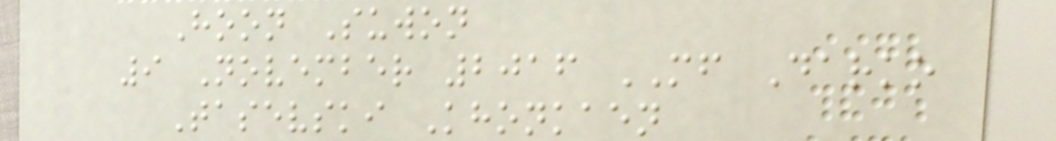Hoon Suwon
9 November 2016 MF Darko
Tasevski Khonkaen
